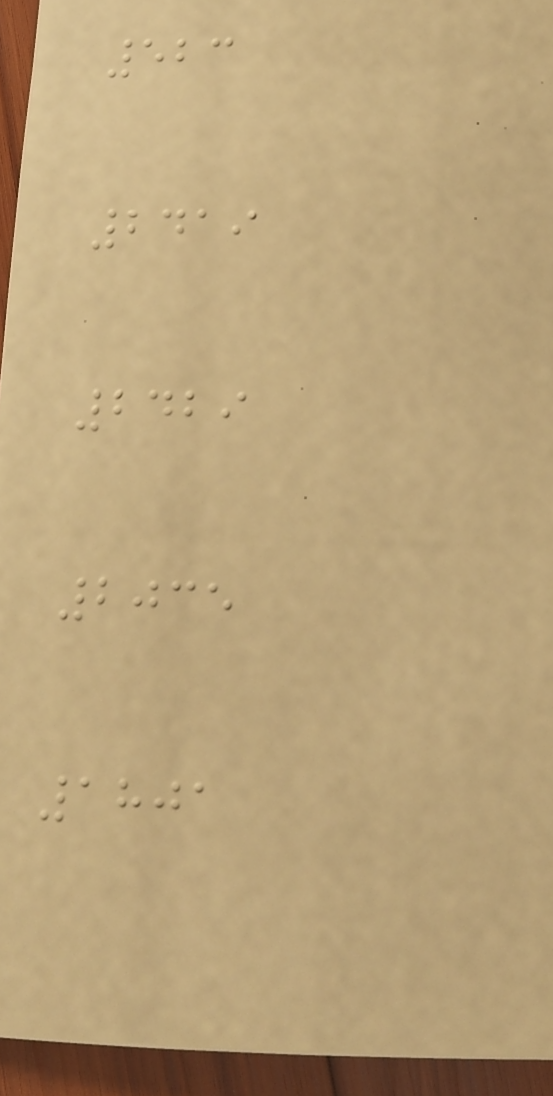523
2419
2429
2035
1801
